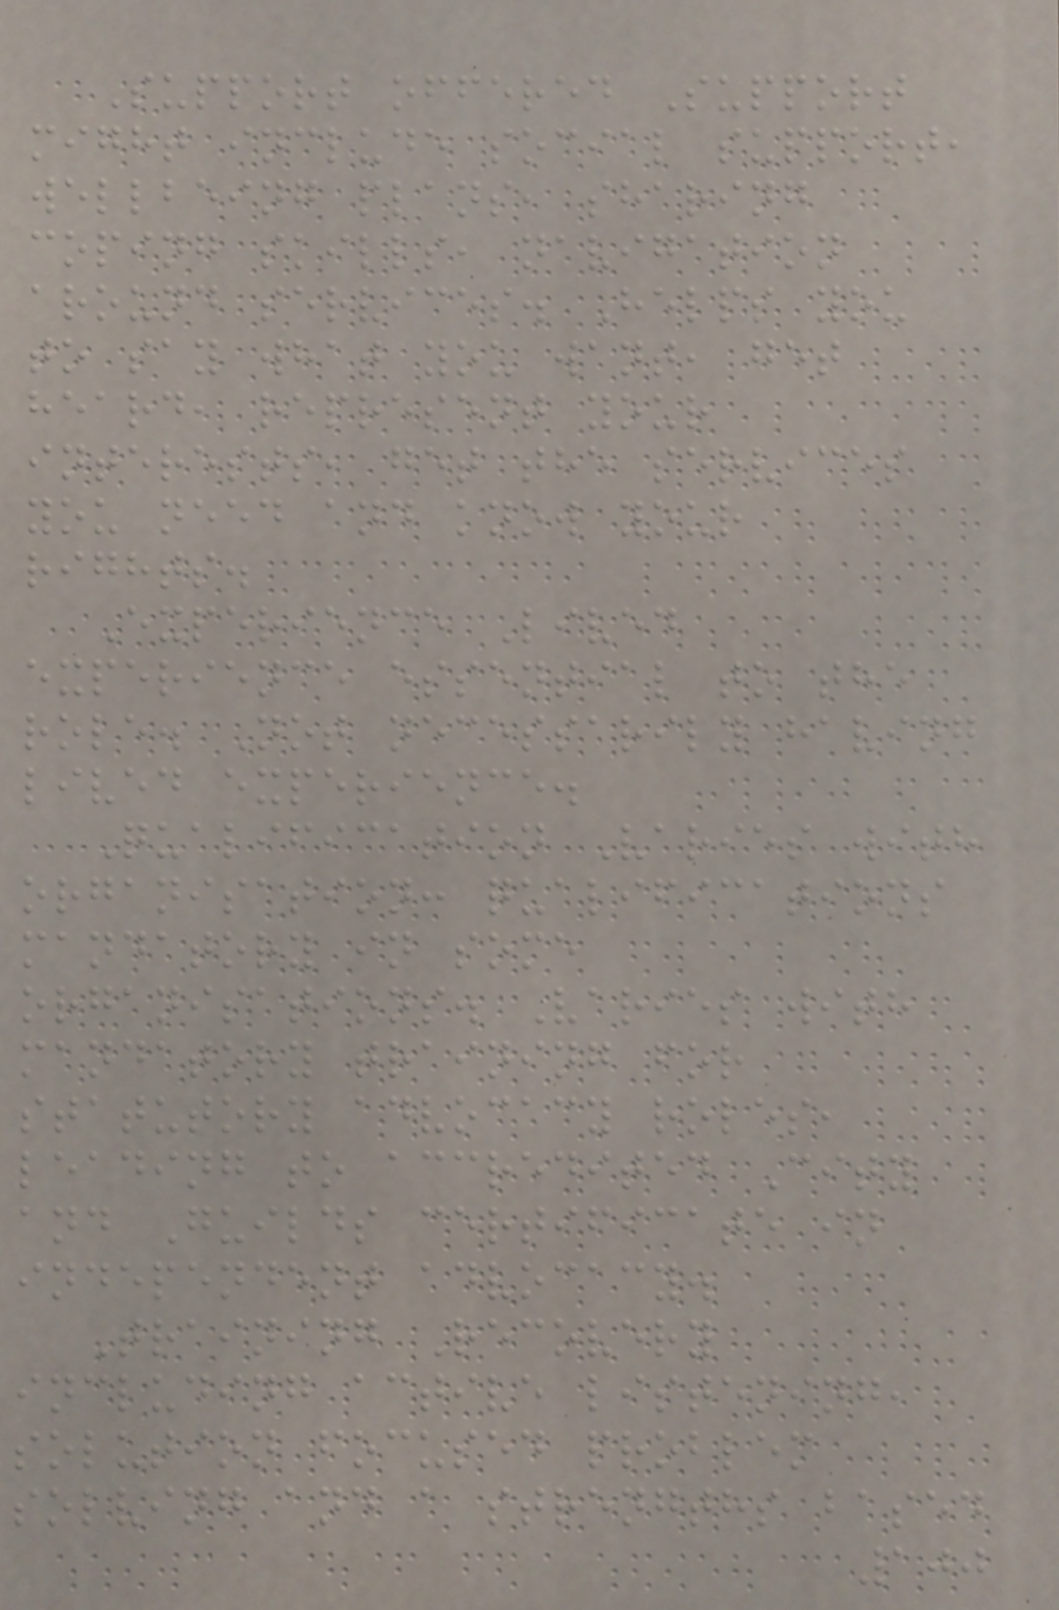Support offered Support
might include social support,
wellbeing plans, sharing
coping skills, navigation
around services. Helps you
to say what you want, get
heard, represent your
interests, get the services
you need and know your
rights.
Experience Lived
experience essential to the
role. Not necessarily having
lived experience.
Qualification Varies with
organisation: qualifications
mandatory in some
organisations. Varies with
mandatory training for
statutory advocacy roles,
leading to accredited City
and Guilds certificate in
independent advocacy.
Training Recovery
including active listening,
solution focused problem
solving and a strengths based
100
